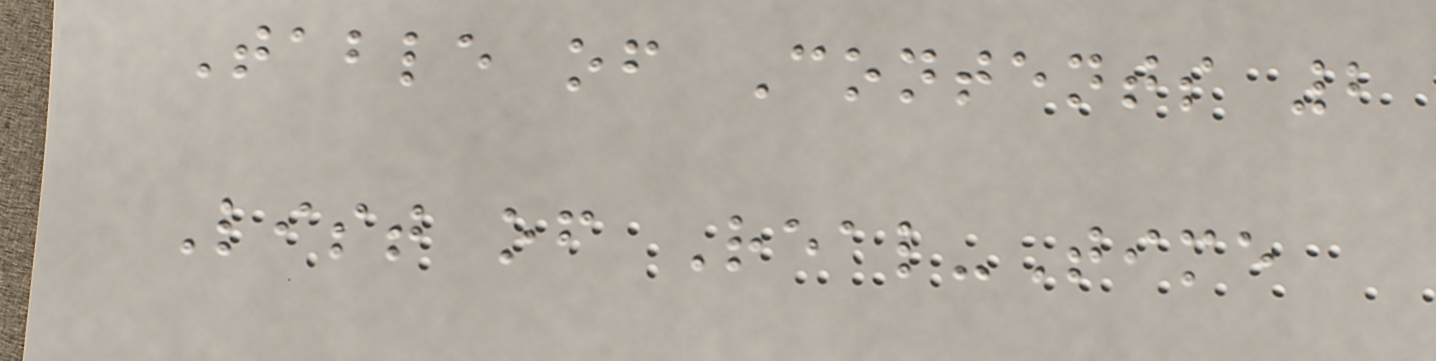Table of Contents 2
List of Real-Time
